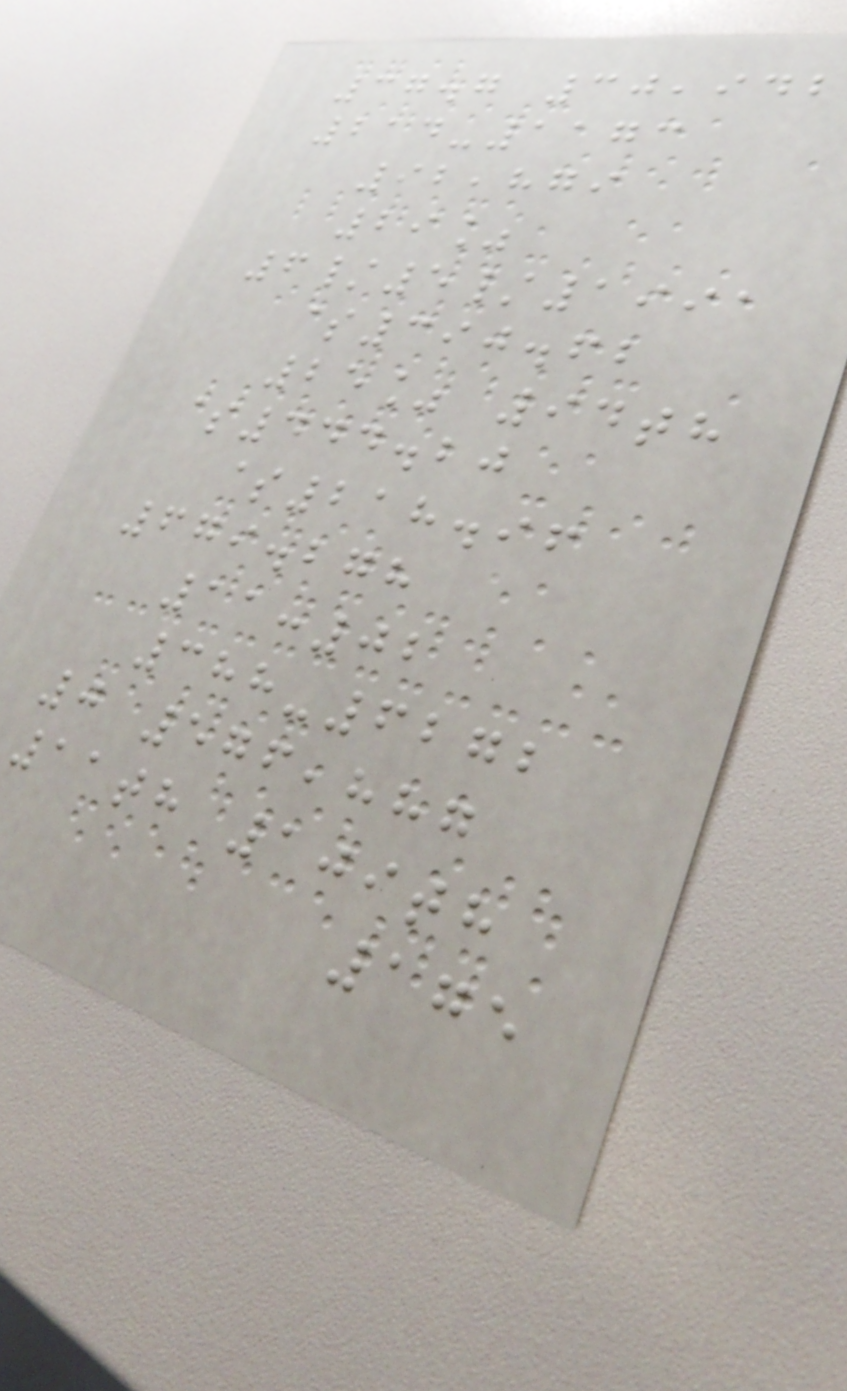37.7 30,942
214-1173
92,879
29%
6/5/1991
$390.62
25% 94th
$444.20
$218.96
679.278
11:02
388-6272
0 576,887
11th 109th
175
